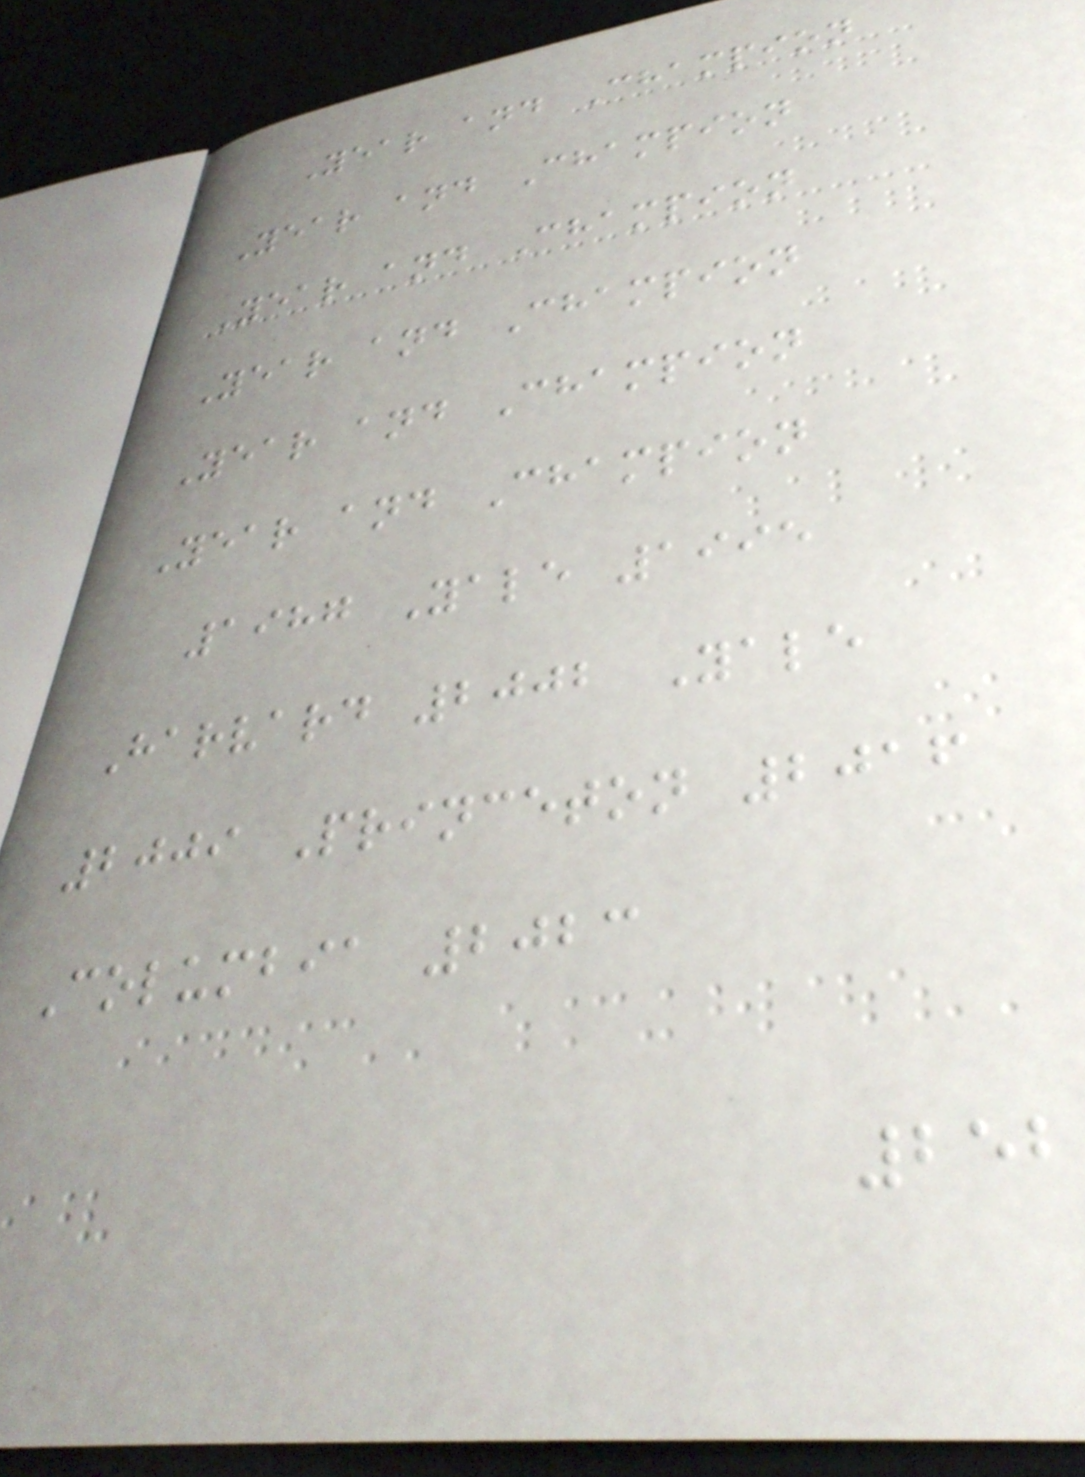Year and Champion
Year and Champion
Year and Champion
Year and Champion
Year and Champion
Year and Champion
1987 Yale 1995
Harvard 2002 Yale
2009 Princeton 2016
Columbia 2023
252
